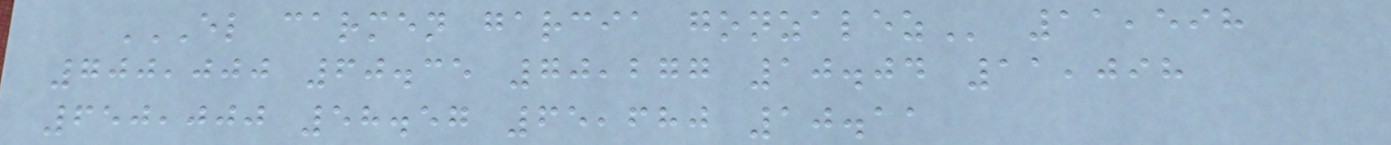EL CARMEN GARCIA GONZALEZ 11,598
700,000 60.35 70,277 10.04 11,098
650,000 58.57 65,680 10.11
